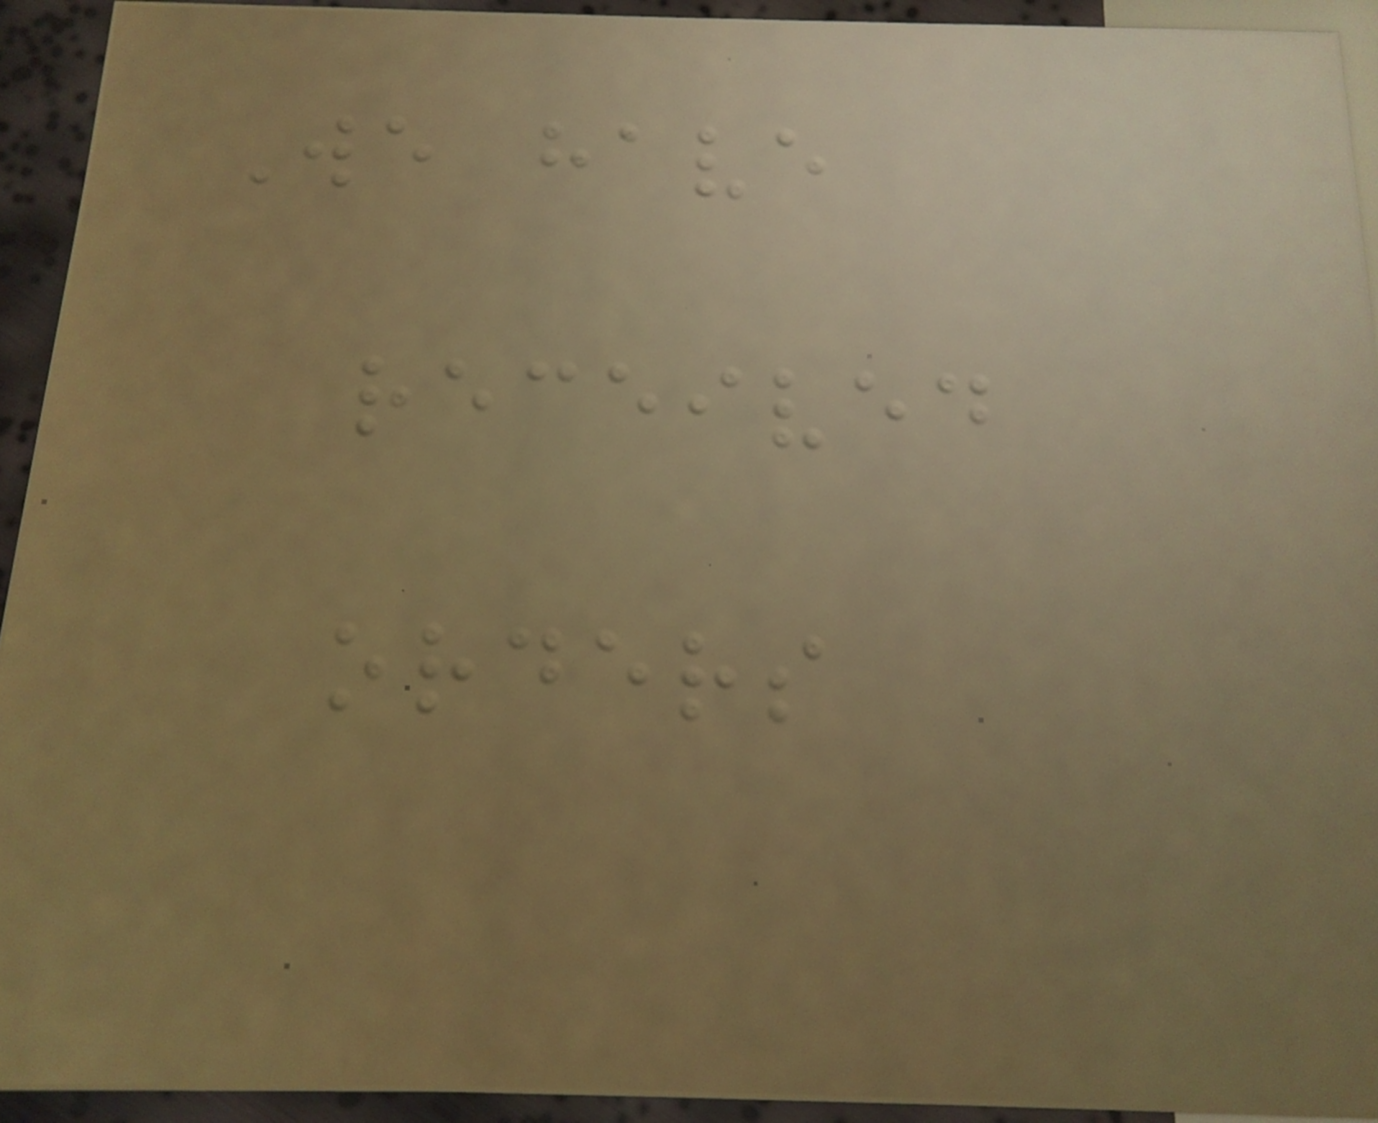We have
received
orders
